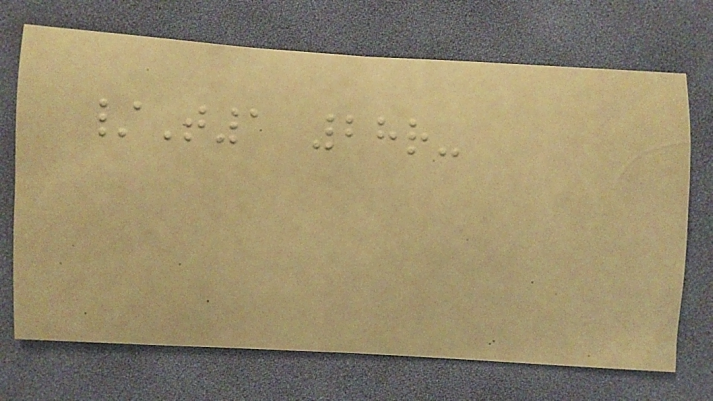/T1 28r-
